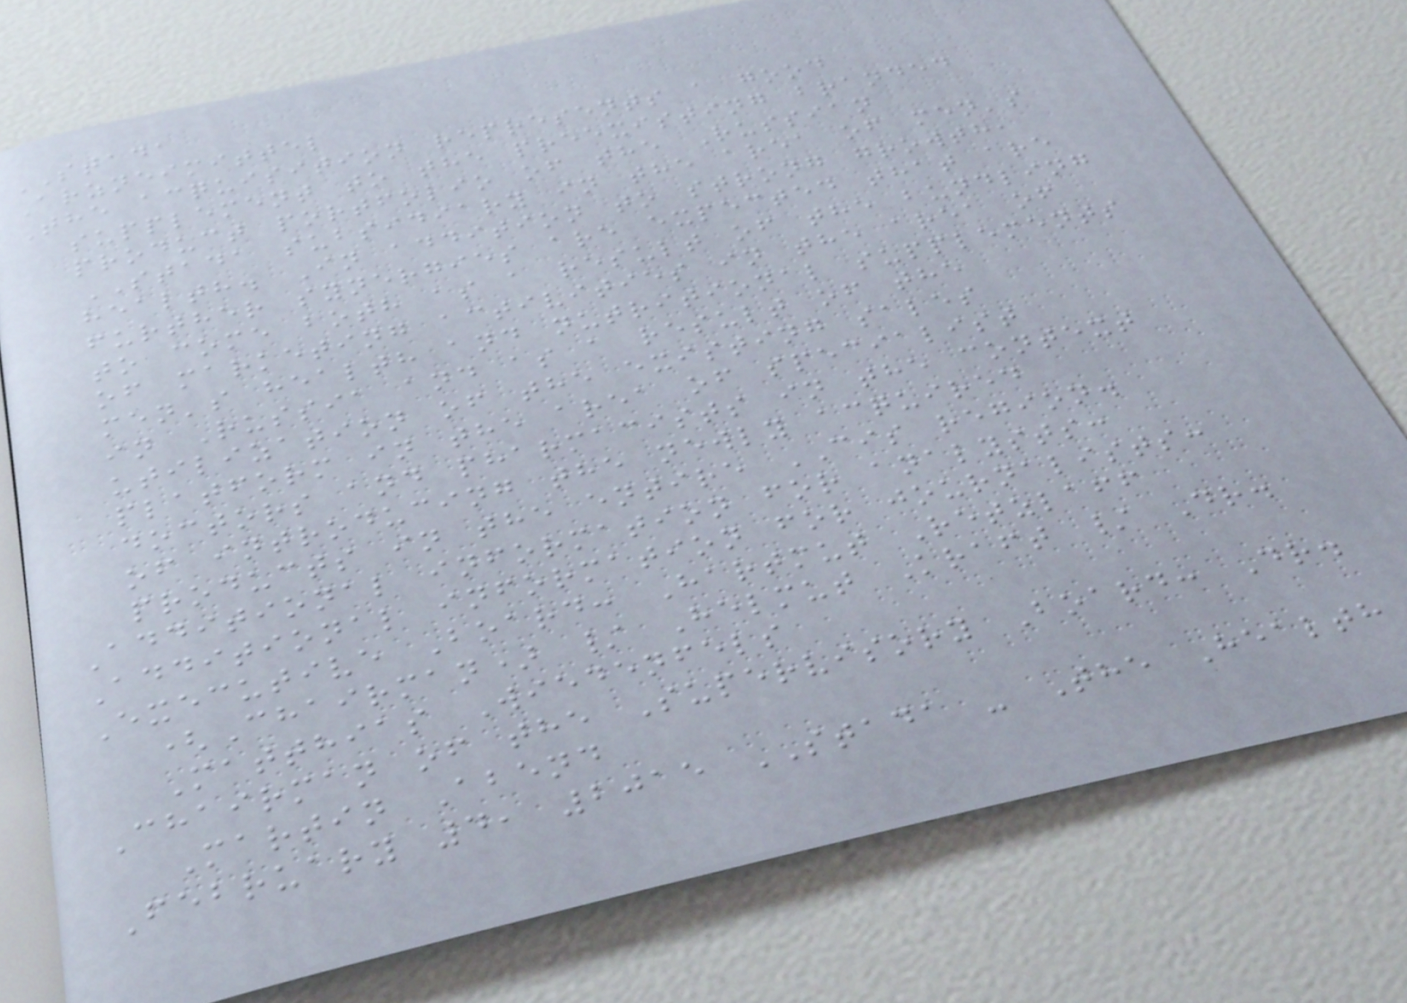STADA
Arzneimittel
The acquisition represents a good
supplement to the preexisting branded
product portfolio of the Russian
STADA subsidiary in the area of men's
health. In addition to strong growth,
further synergies are expected that are
to come both as a result of the bundling
of marketing activities in the area of
men's health and nutritional supplements
in Russia and as a result of the
utilization of the existing sales
platform in the area of specialist
doctors and pharmacists in the context
of introducing the newly acquired
products in the entire CIS region.
Additional information for analysts:
Additional information for journalists:
Executive Board: Hartmut Retzlaff
(Chairman) / Helmut Kraft / Dr.
Matthias Wiedenfels
Chairman of the Supervisory Board: Dr.
Martin Abend
February 4, 2015 STADA - The Health
